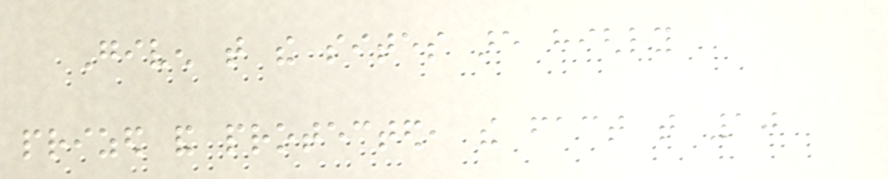Given that the sites are highly
prized and protected, the fact that 10
